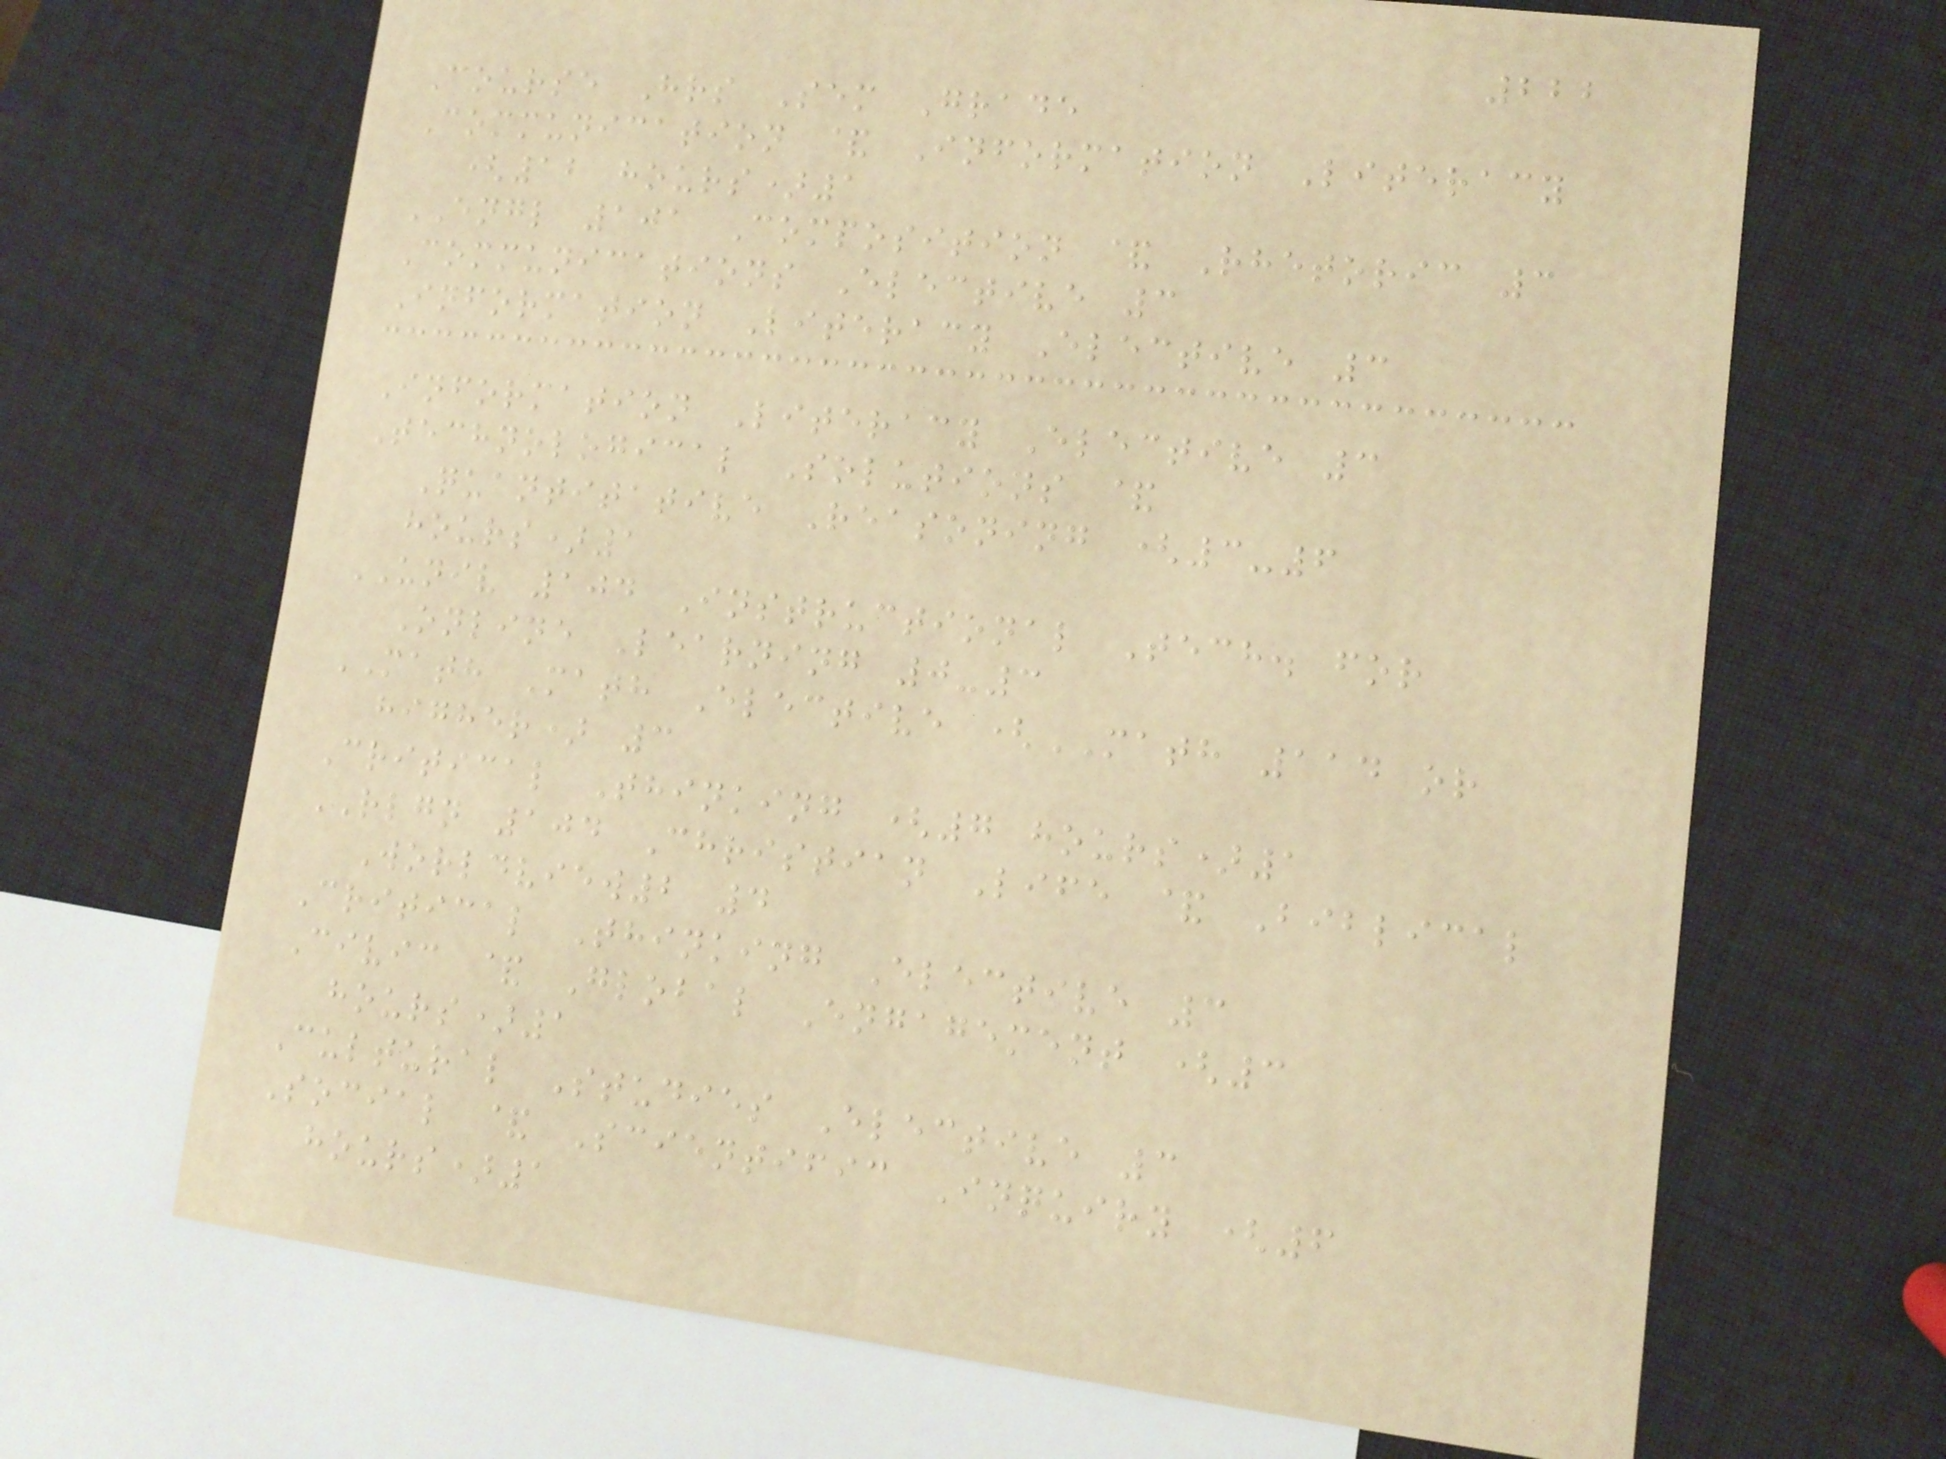222
Course Hrs Sem Grade
Communication & Information Literacy
(12 hours)1
ENGL 101 Composition & Rhetoric 3
Communications Elective 3
Information Literacy Elective 3
Information Literacy Elective 3
Technological Solutions &
Quantitative Reasoning (3-6
hours)1
UNIV 104 Instructional Tech. for
Online Learning 0-3
MATH Math Elective (MATH 114 or
higher) 3
Critical Thinking (7 hours)1
RLGN 104 Christian Life & Biblical
Worldview2 4
Critical Thinking Elective 3
Civic & Global Engagement (3
hours)1
Cultural Studies Elective 3
Social & Scientific Inquiry (6
hours)1
